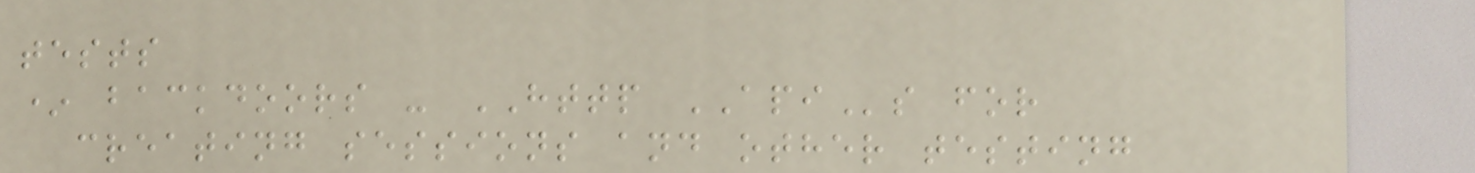tests
* backdoors - HTTP APIs for
creating sessions and other testing
